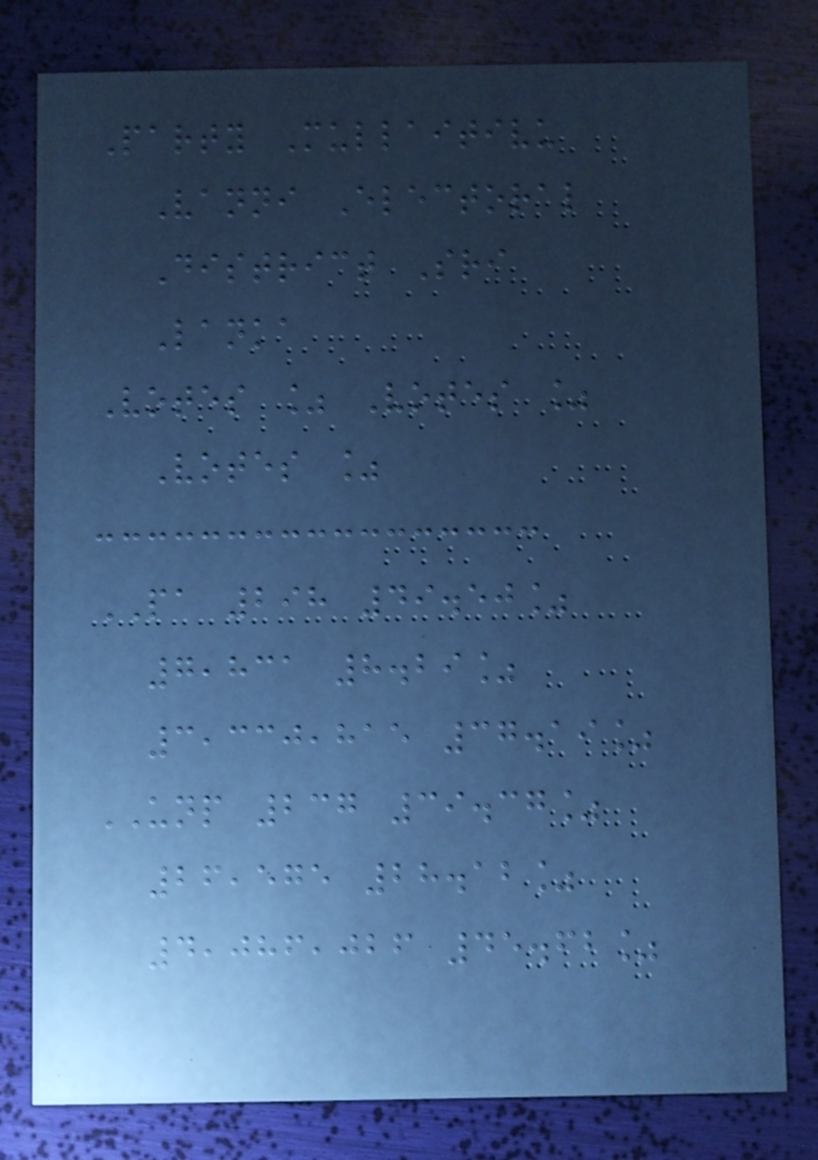Party Mullaitivu
Vanni Electoral
District Sri
Lanka
Votes % Votes %
Votes %
PA 298 49.50%
7,831 8.29%
3,330,815 37.19%
UNP 237 39.37%
26,575 28.12%
4,086,026 45.62%
